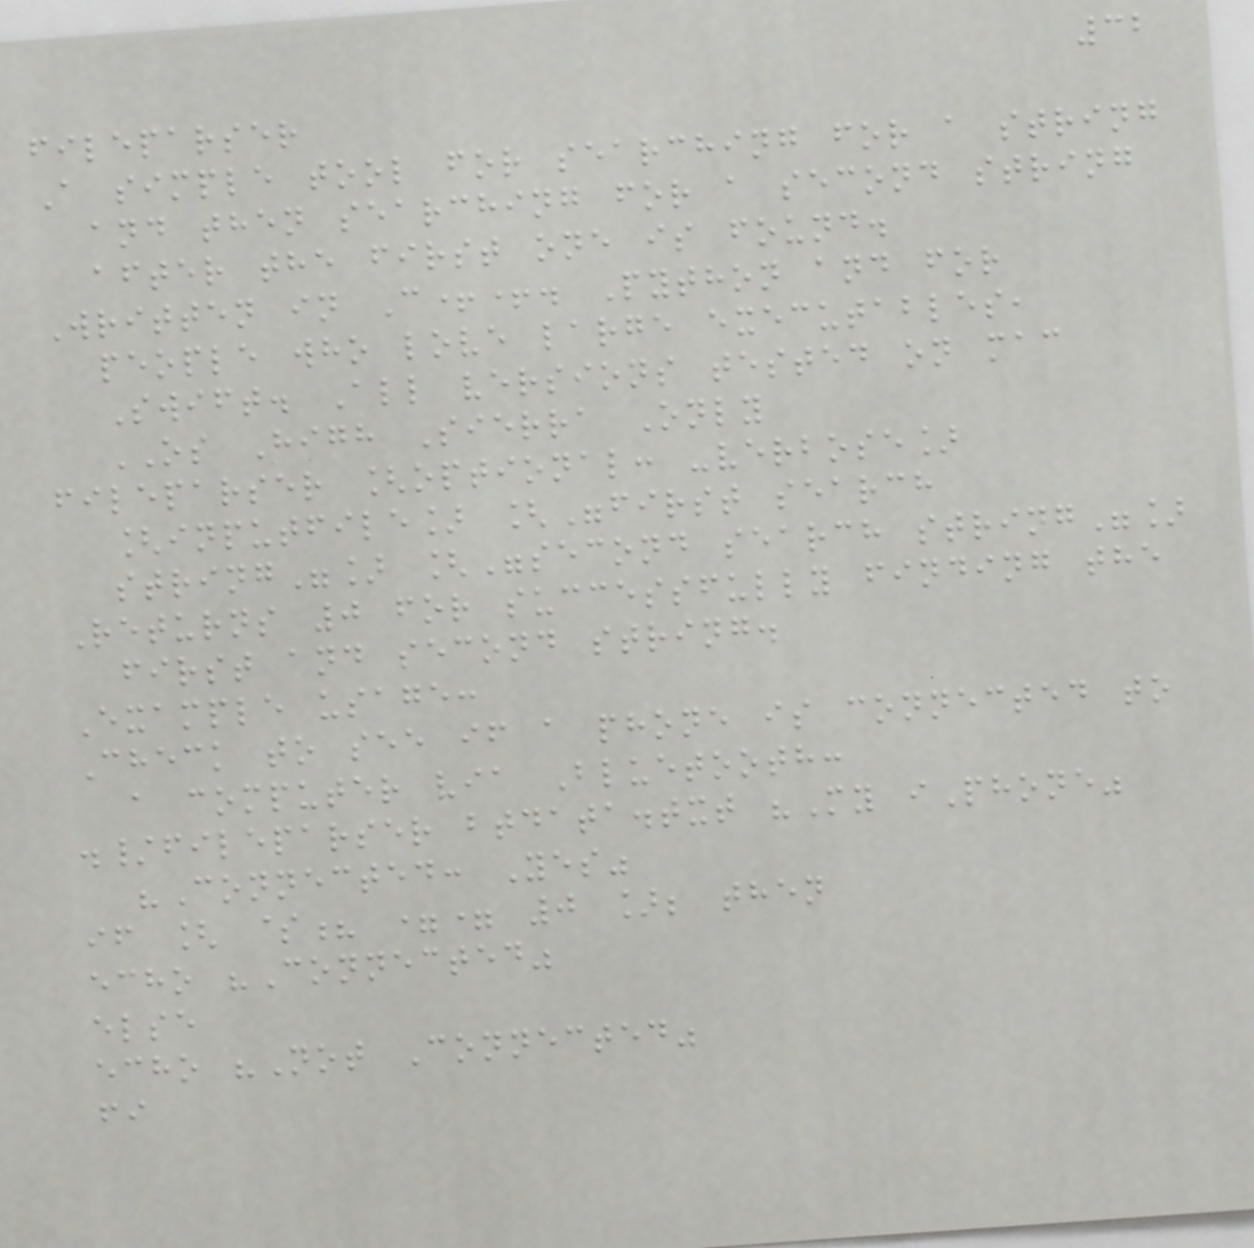32
fileparser
A simple tool for searching for a string
and then searching for a second string
after the first one is found.
Written in C++. Python and for
people who love large executables,
Swift. All versions tested on mac
OS High Sierra Only
fileparser [optional: -verbose]
[inputfile] ["first search
string"] ["second search string"]
Returns 0 for successfully finding the
first and second string.
Example usage:
Check to see if a phone is connected to
a computer via Bluetooth:
./fileparser btdata.txt "My iPhone"
"Connected: Yes"
if [ $? == 0 ]; then
echo "Connected"
else
echo "Not Connected"
fi
